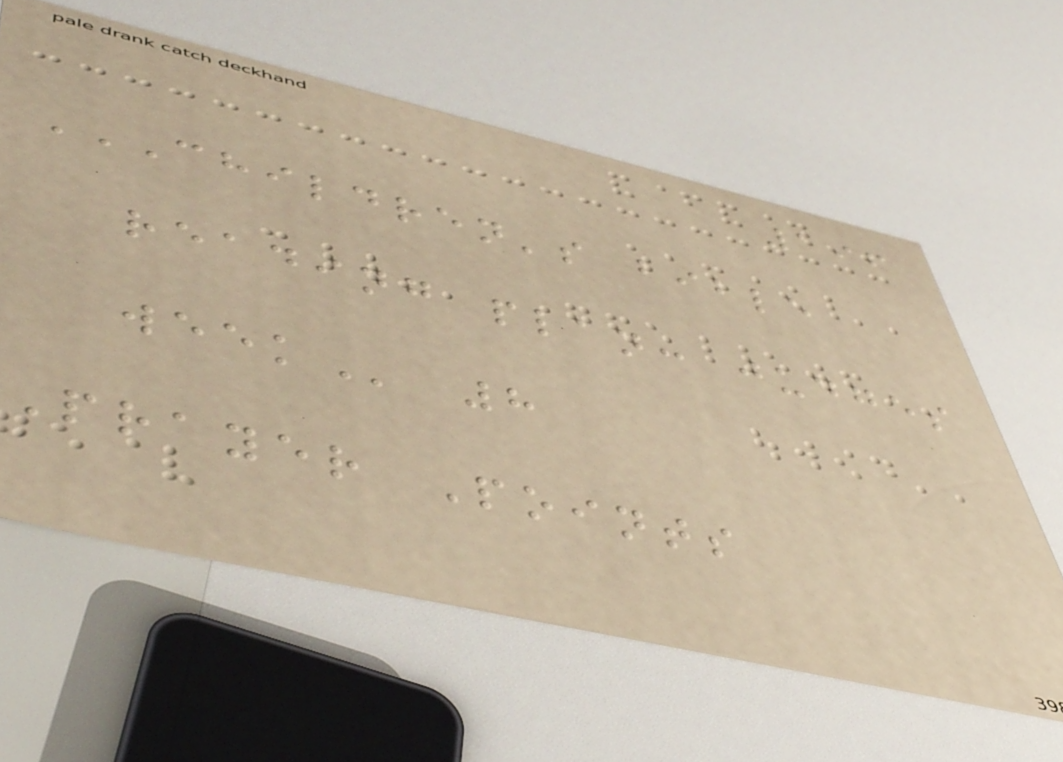196
CHILDREN'S BIBLE
READING PLAN: JUDGES
WEEK 8
Prayer Points
